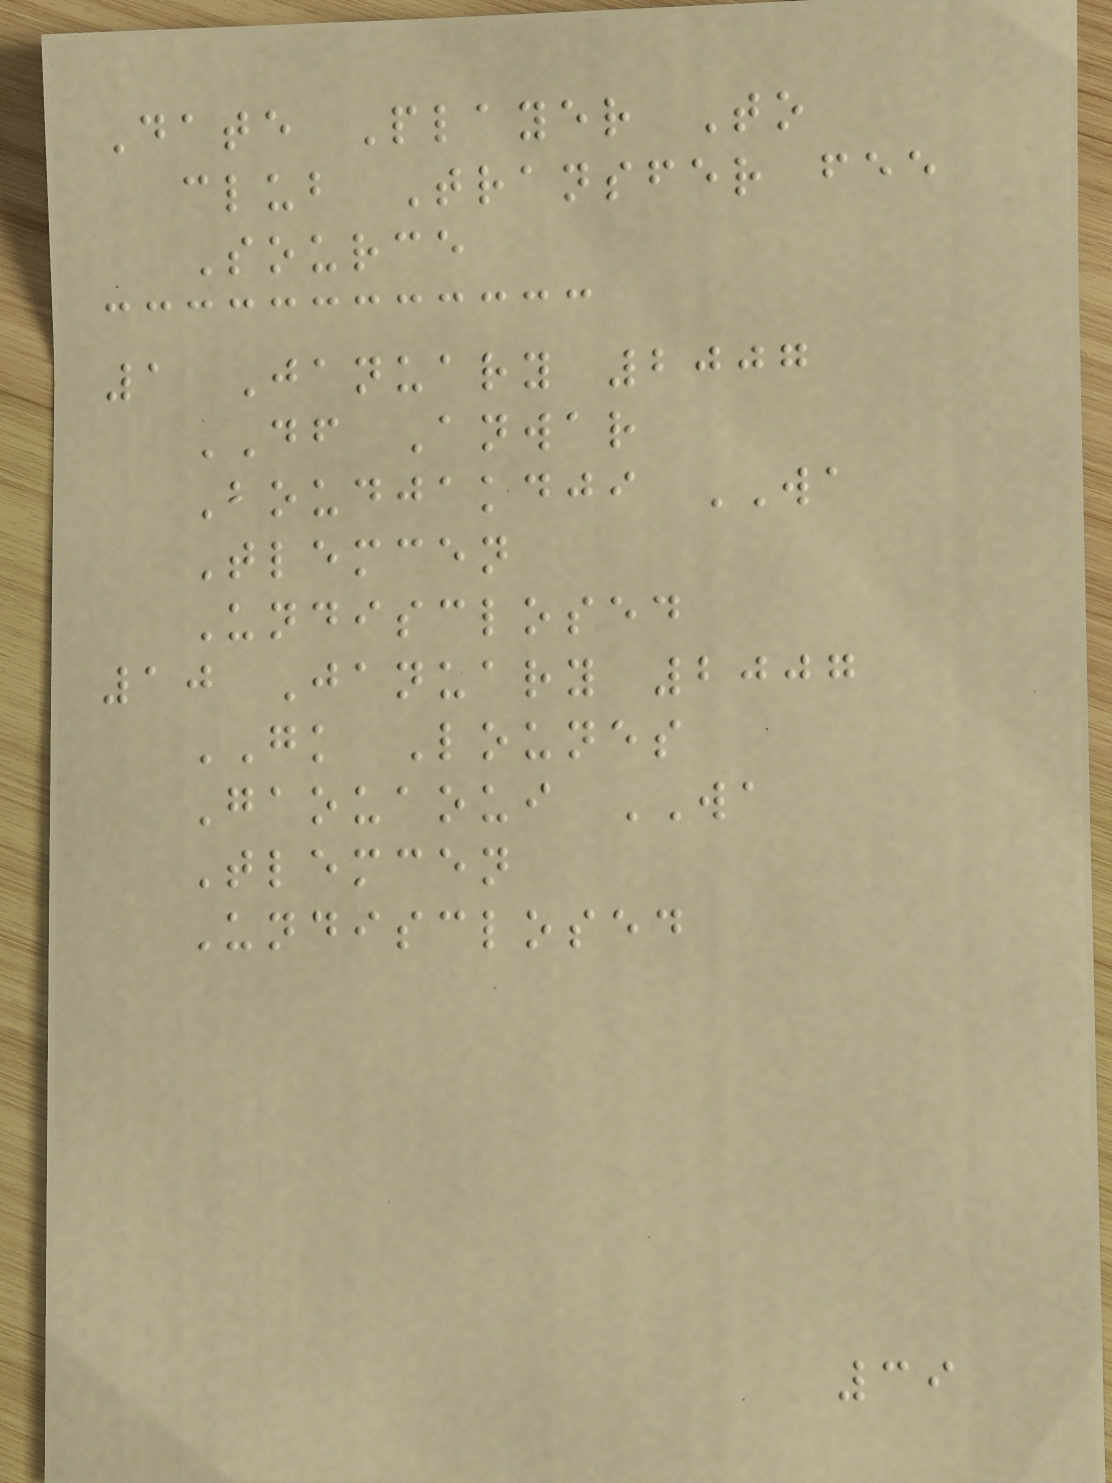Date Player To
club Transfer fee
Source
1 January 2007
DF Anwar
Boudjakdji WA
Tlemcen
Undisclosed
10 January 2007
GK Lounes
Gaouaoui WA
Tlemcen
Undisclosed
39
